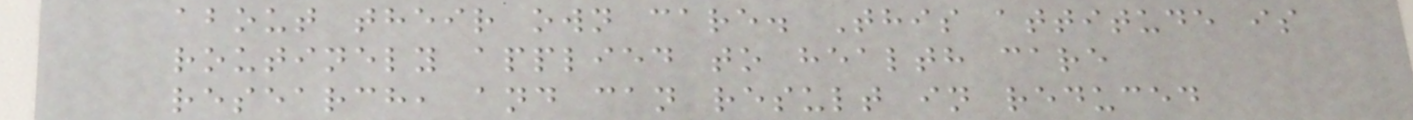about their own care. This attitude is
routinely applied to health care
research, and can result in reduced
